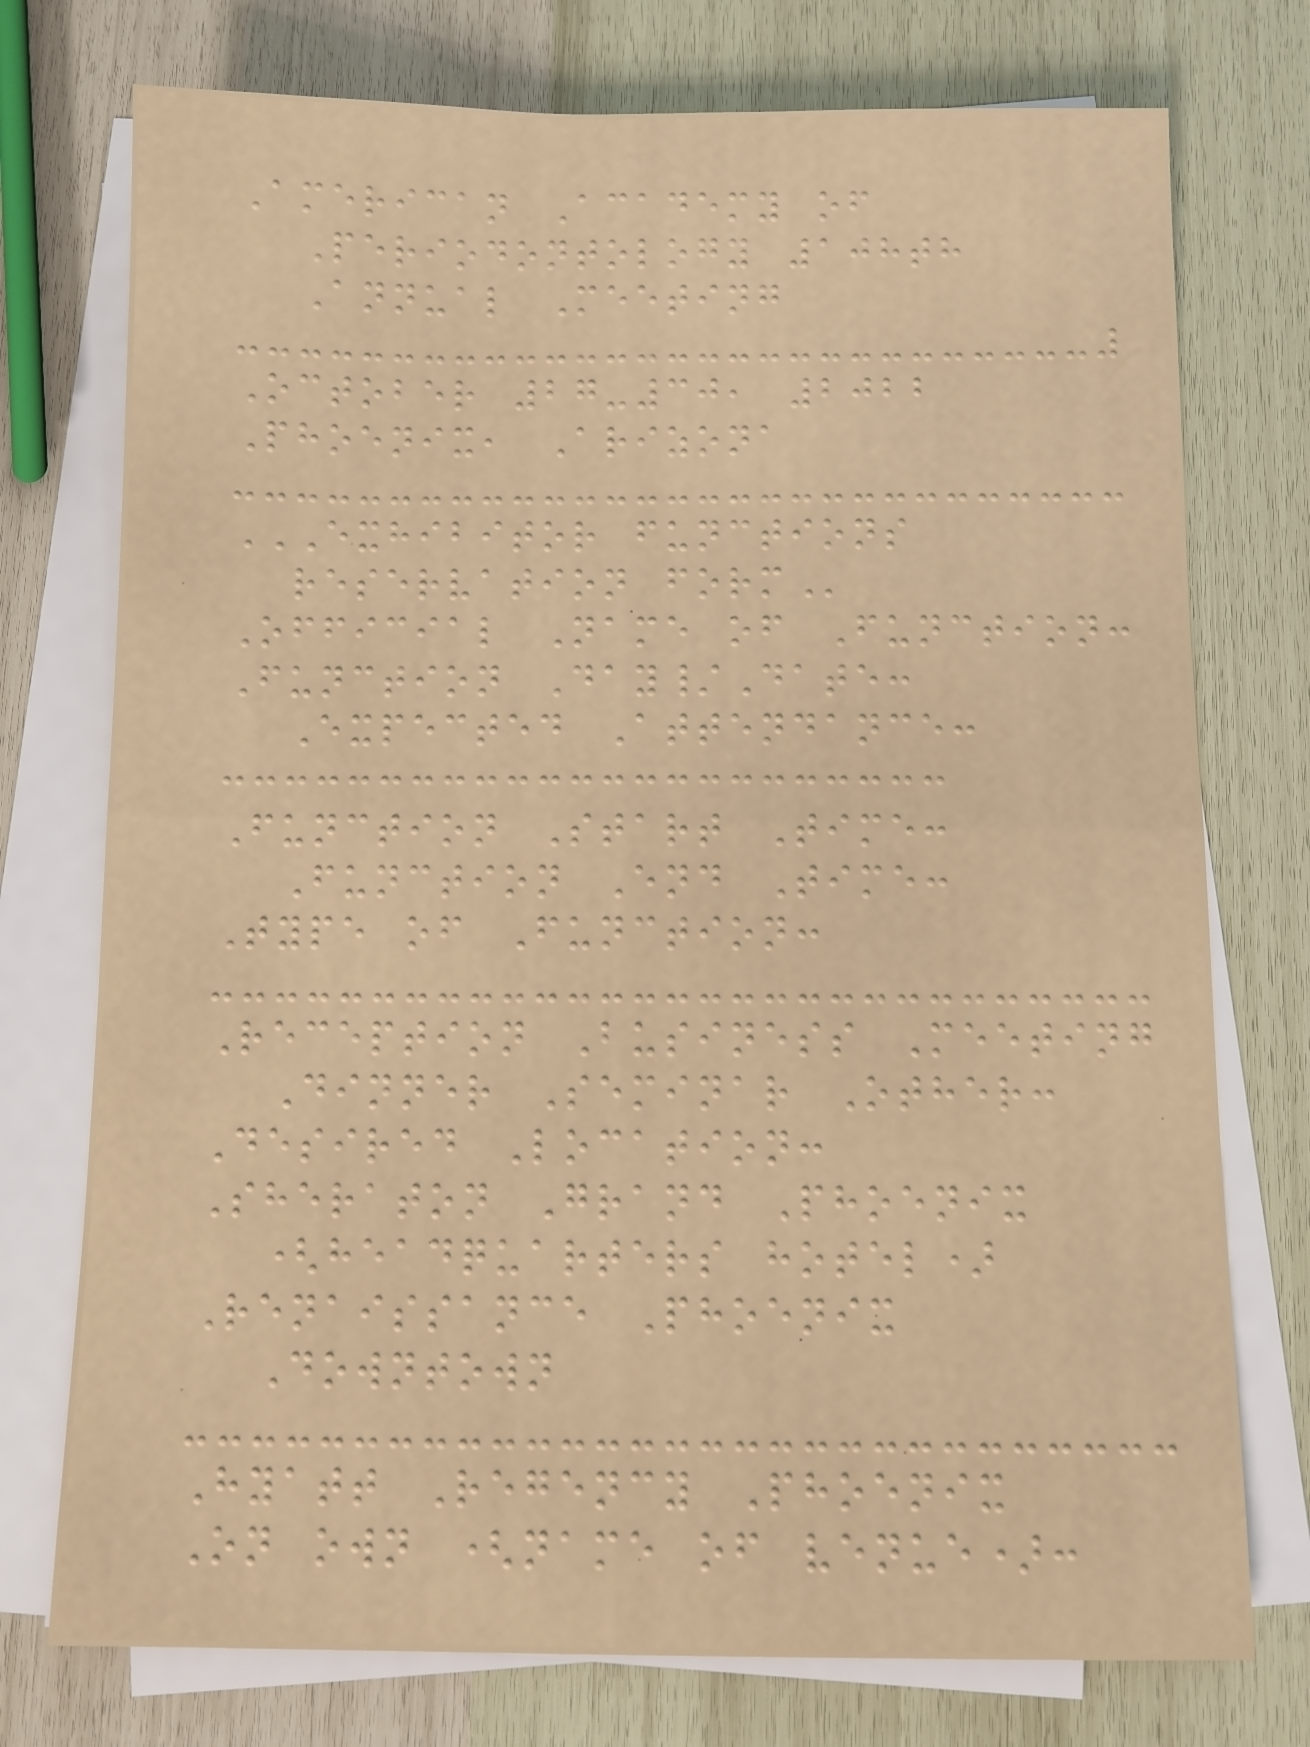American Academy of
Periodontology 108th
Annual Meeting
October 27-30, 2022
Phoenix, Arizona
EXHIBITOR FUNCTIONS
RESERVATION FORM
Official Name of Function:
Function Day/Date:
Expected Attendance:
Function Start Time:
Function End Time:
Type of Function:
Reception Business Meeting
Dinner Seminar Other:
Desired Location:
Sheraton Grand Phoenix
(headquarters hotel)
Renaissance Phoenix
Downtown
Hyatt Regency Phoenix
On own (name of venue):
